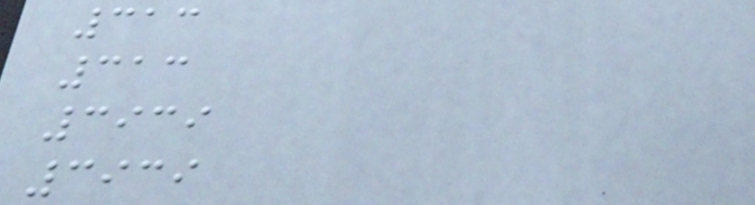313
313
3939
3939
